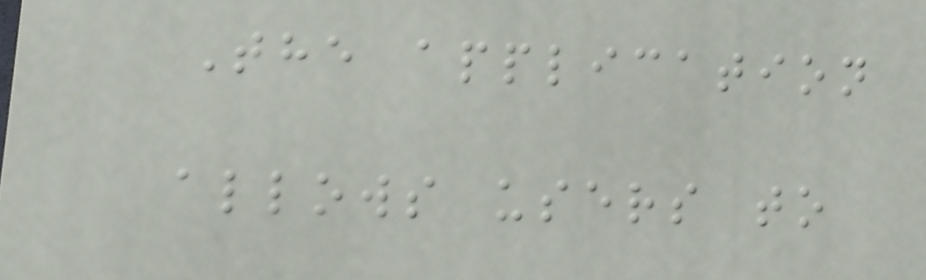The application
allows users to
